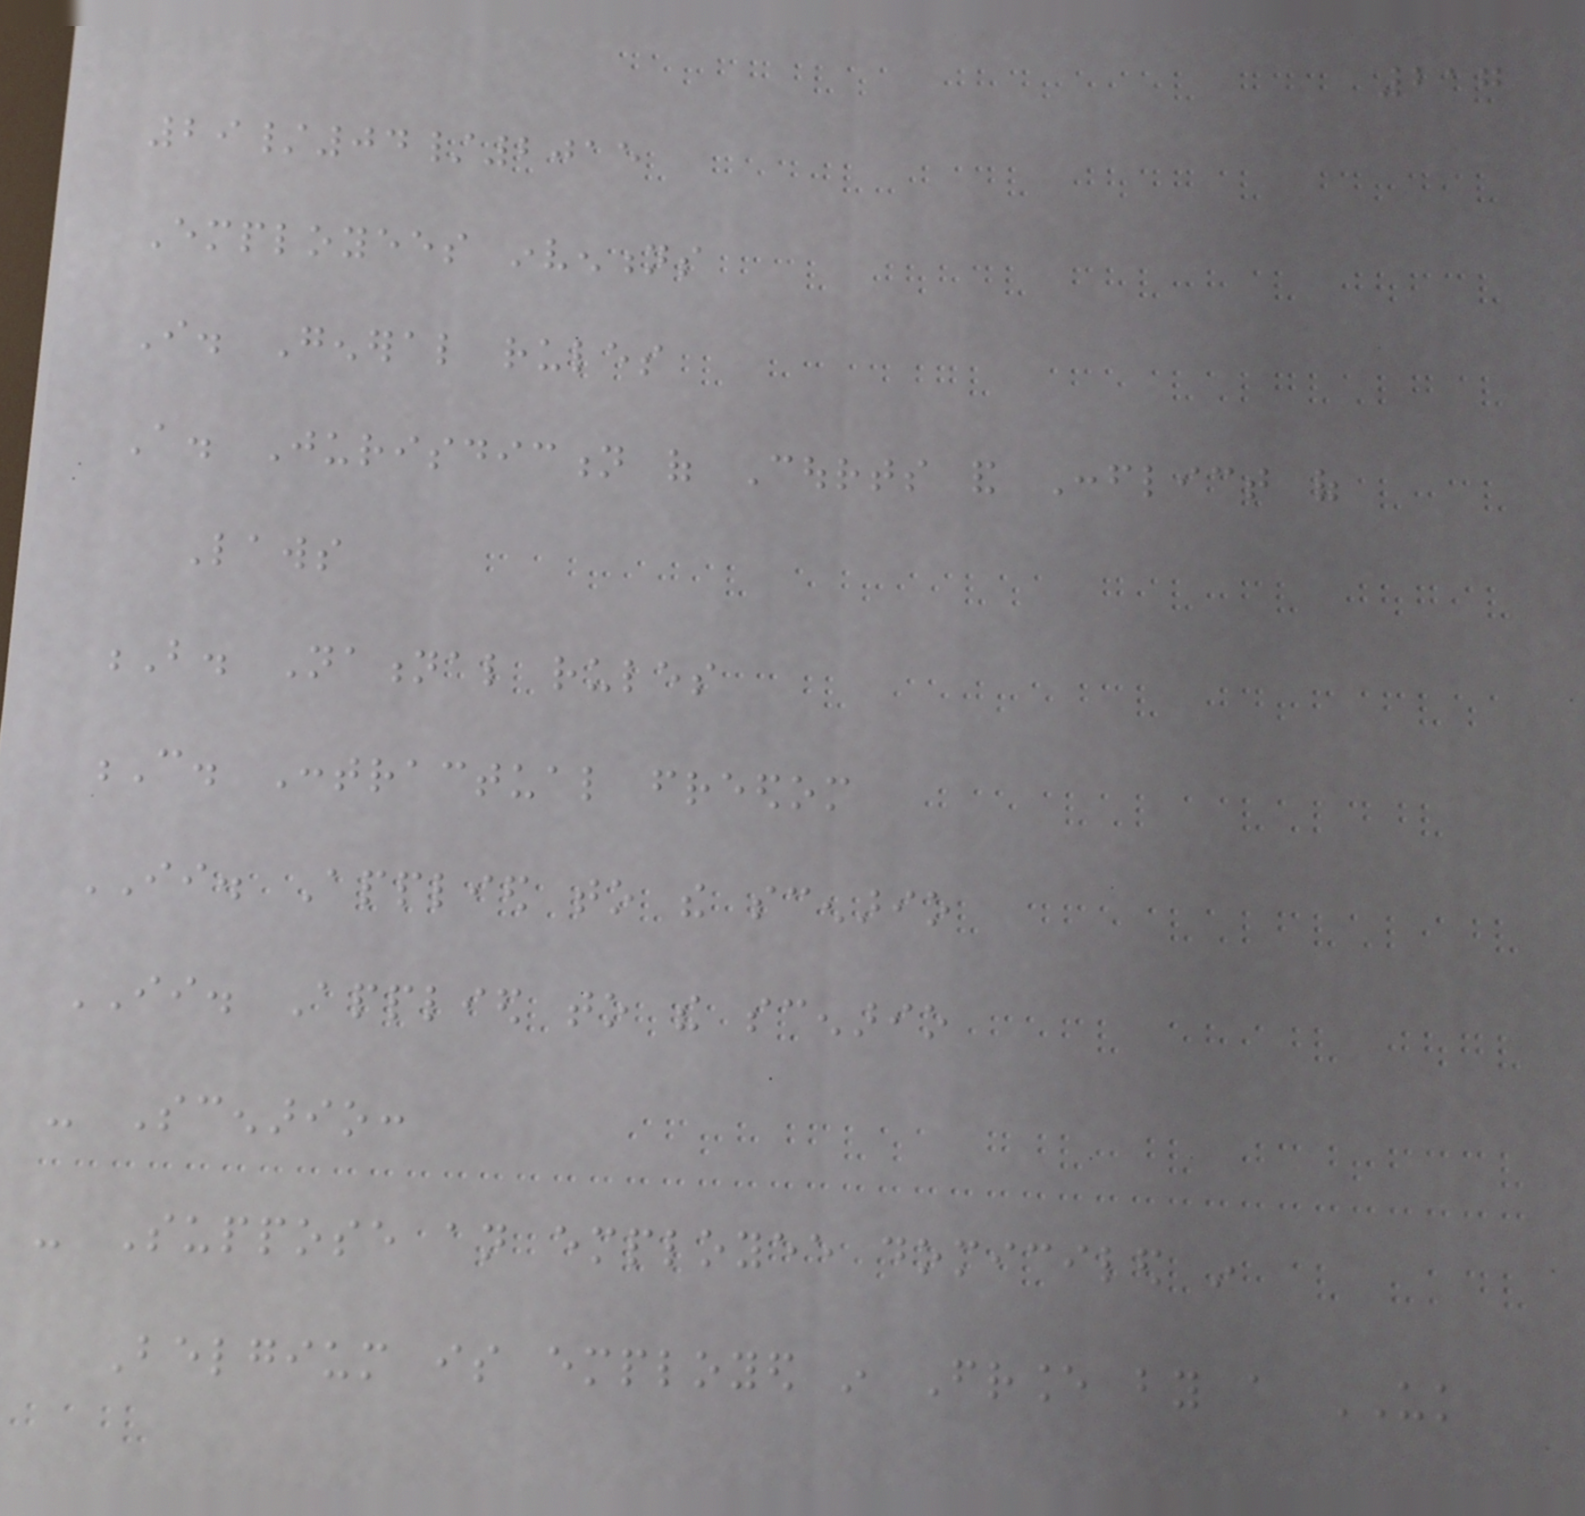217
29/04/2015
Employees inventions
I. General rules
A. Jurisdiction of Courts and Conflict of
Laws
B. National rules
C. Contractual freedom
II. Applied to the scenario
II. Applied to the scenario
- Scenario:
- Suppose an employee domiciled in
Belgium is employed in France by a UK
